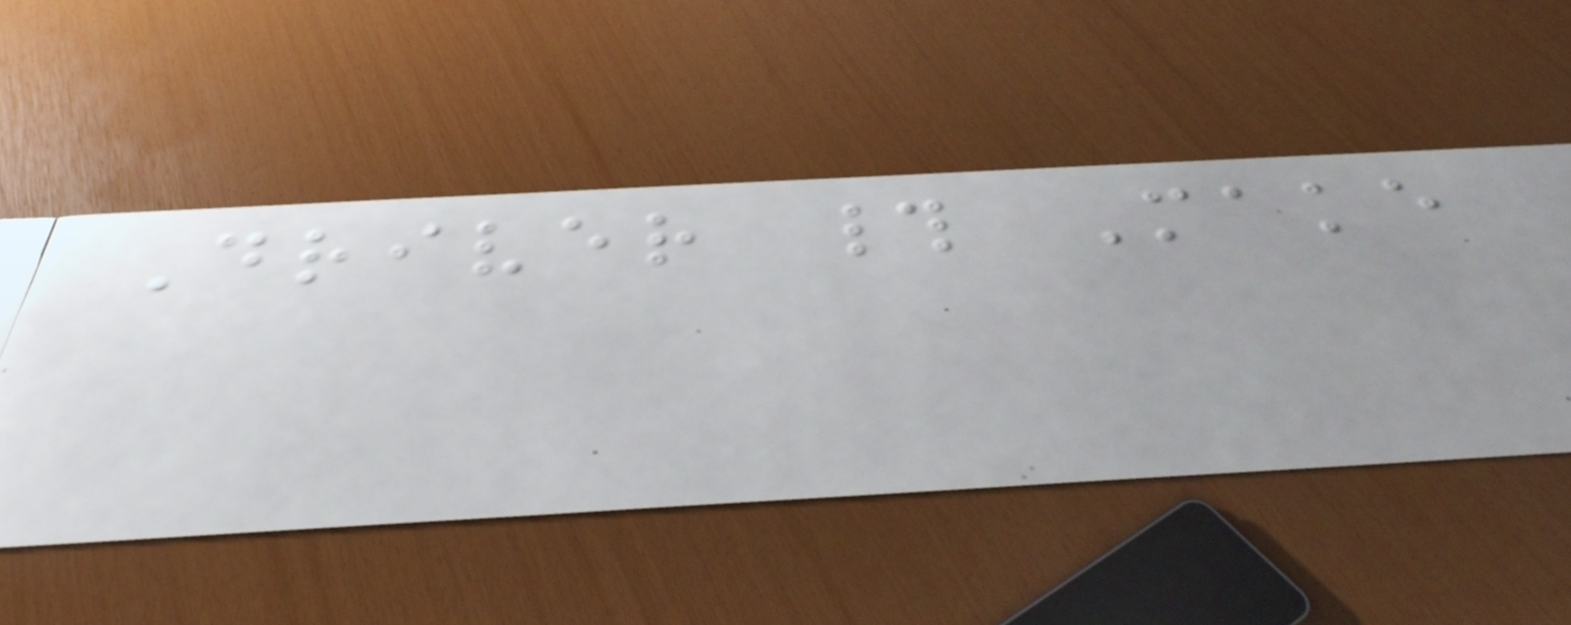Driver # Make
